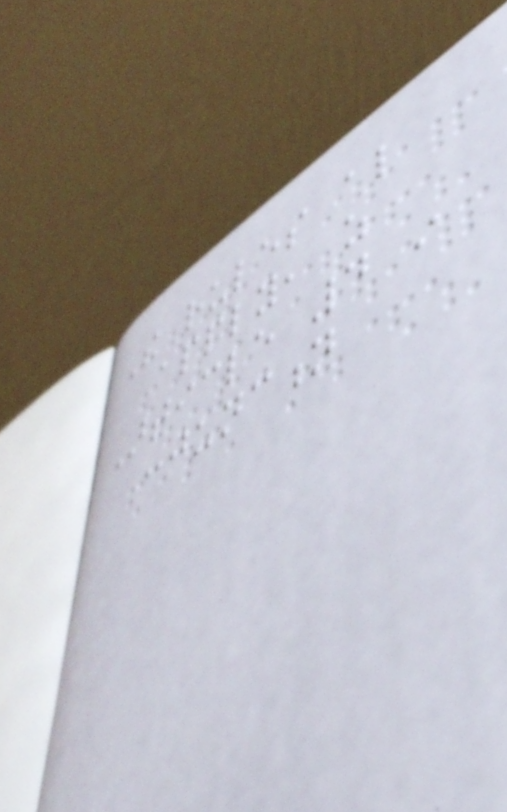The rules also
apply, as
Article 4 in
conjunction
